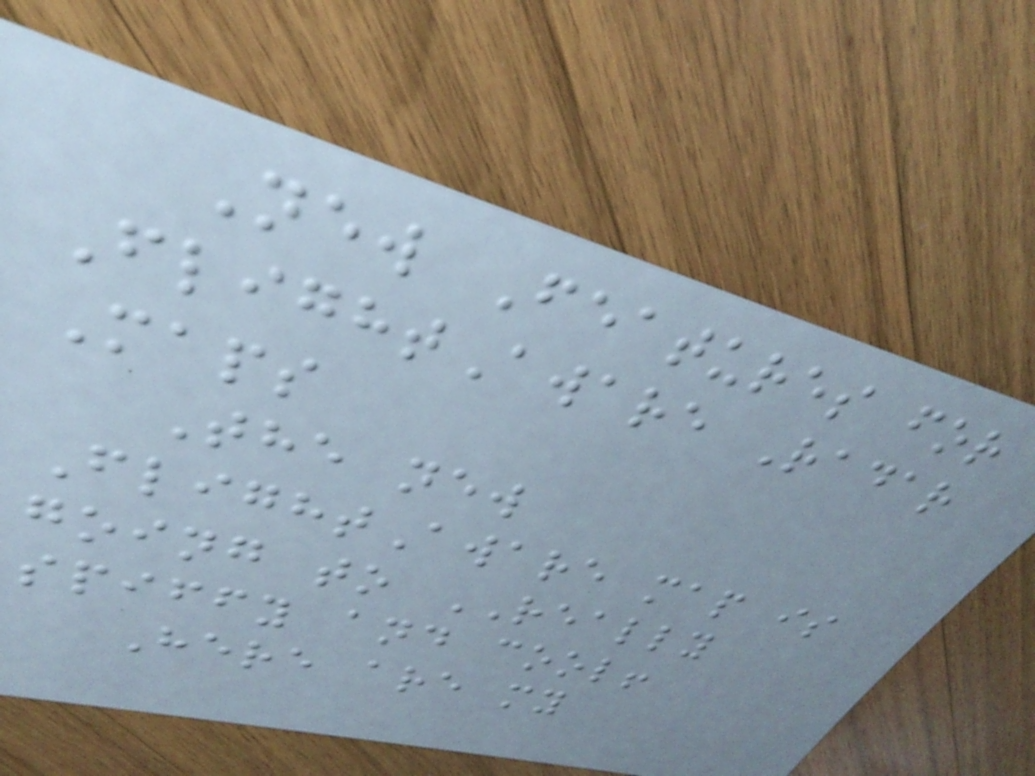New Features for
FlightAware Radar
Maps
The new
FlightAware map is
going to REALLY
spiffy and cool!
Here are my
